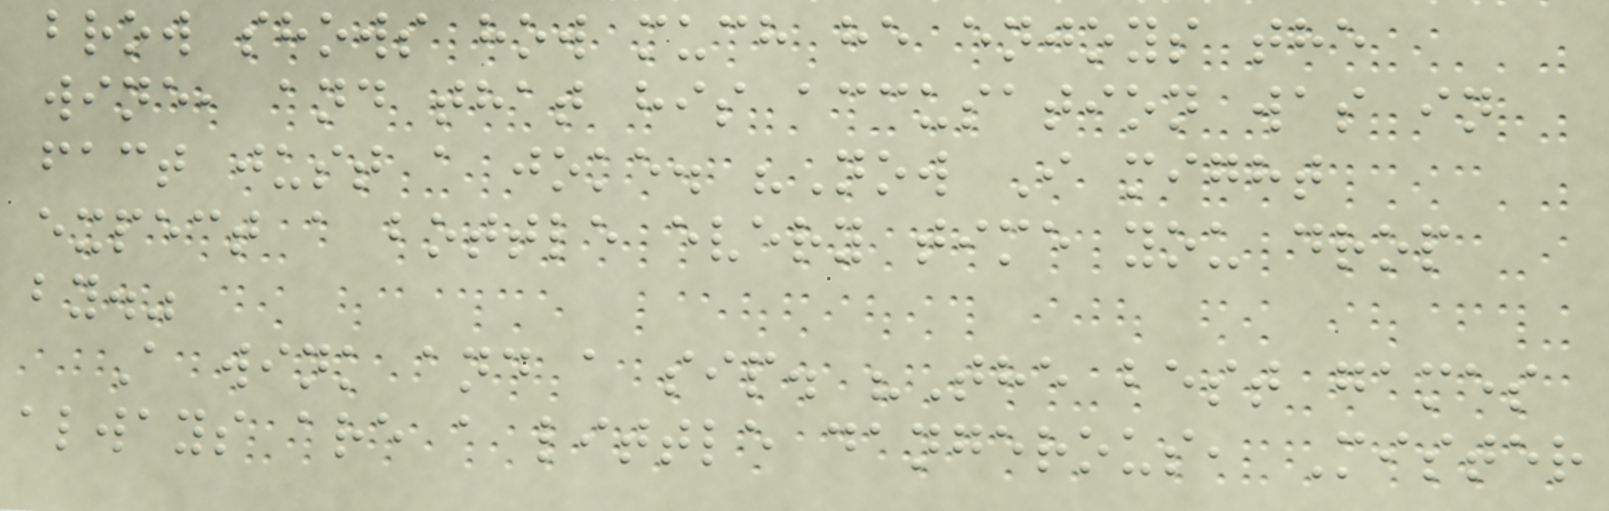brow shows how much he enjoys the
wine, and that his accusation was in
fact just a joke. "Now I might
expect a bottle every time you drop
by."
A wink and a sip. "The best games
always are a little dangerous, Mister
